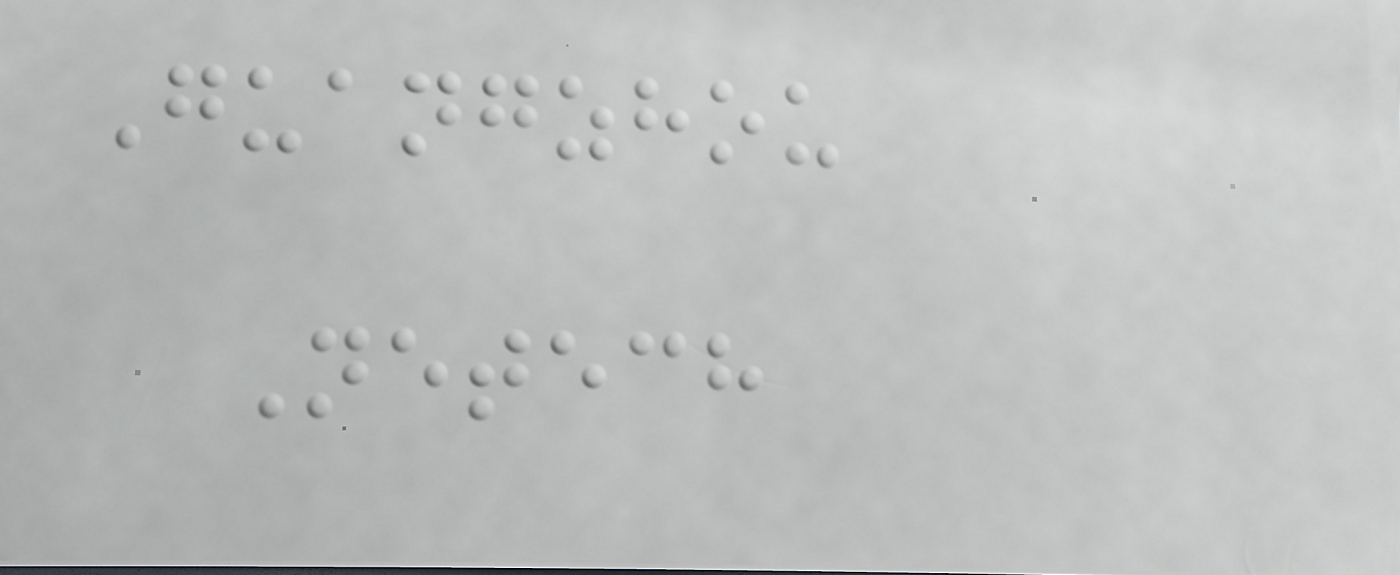Guangzhou
Netech
